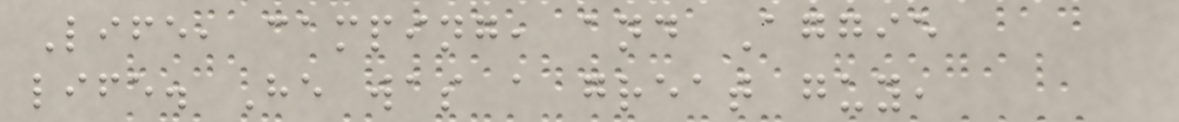Life, camping, and Aggie
life. He was a great guy,
